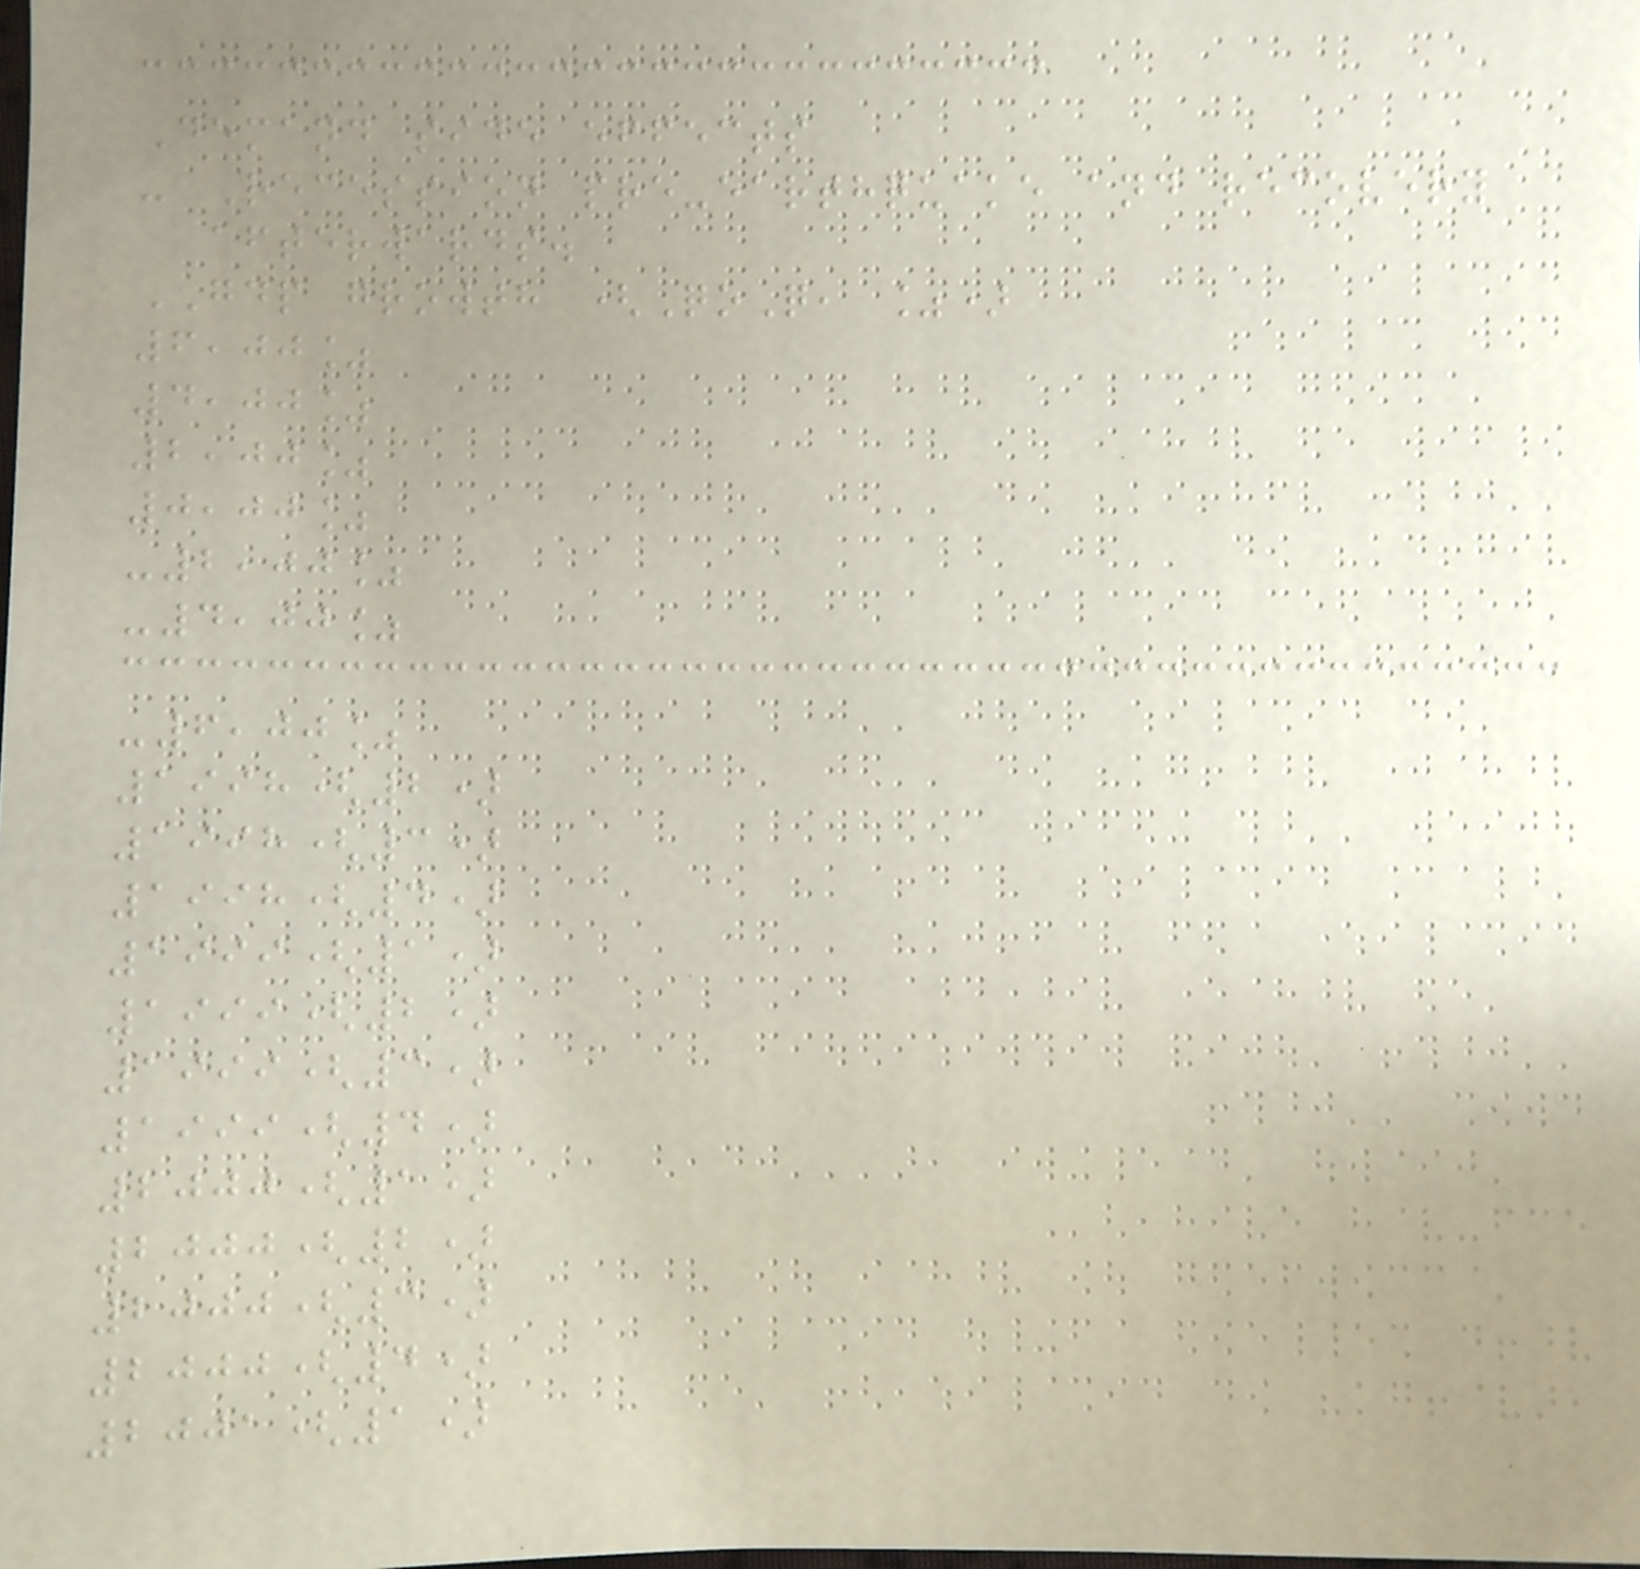Demand side effects
- Recession pre-earthquake and recovery
afterwards.
GDP growth (QoQ, %)
6,00%
4,00%
2,00%
0,00%
-2,00%
-4,00%
-6,00%
1998(2)
1998(3)
1998(4)
1999(1)
1999(2)
1999(3)
1999(4)
2000(1)
2000(2)
2000(3)
2000(4)
2001(1)
